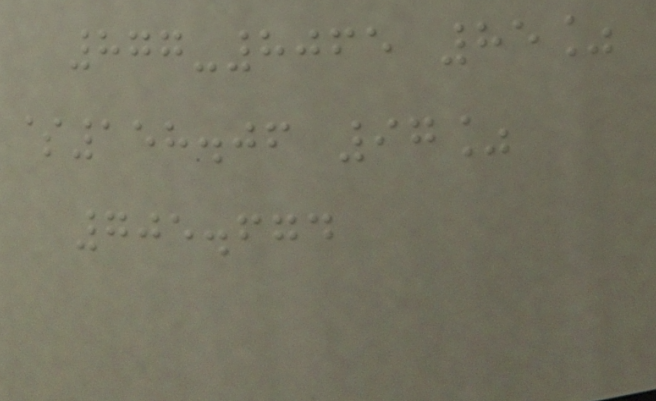877-8065 85%
$158.06 97%
705.674
